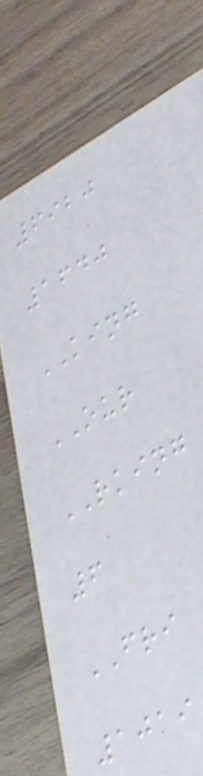6920
1640
KING
OUR
RKING
6
FRI
1019
